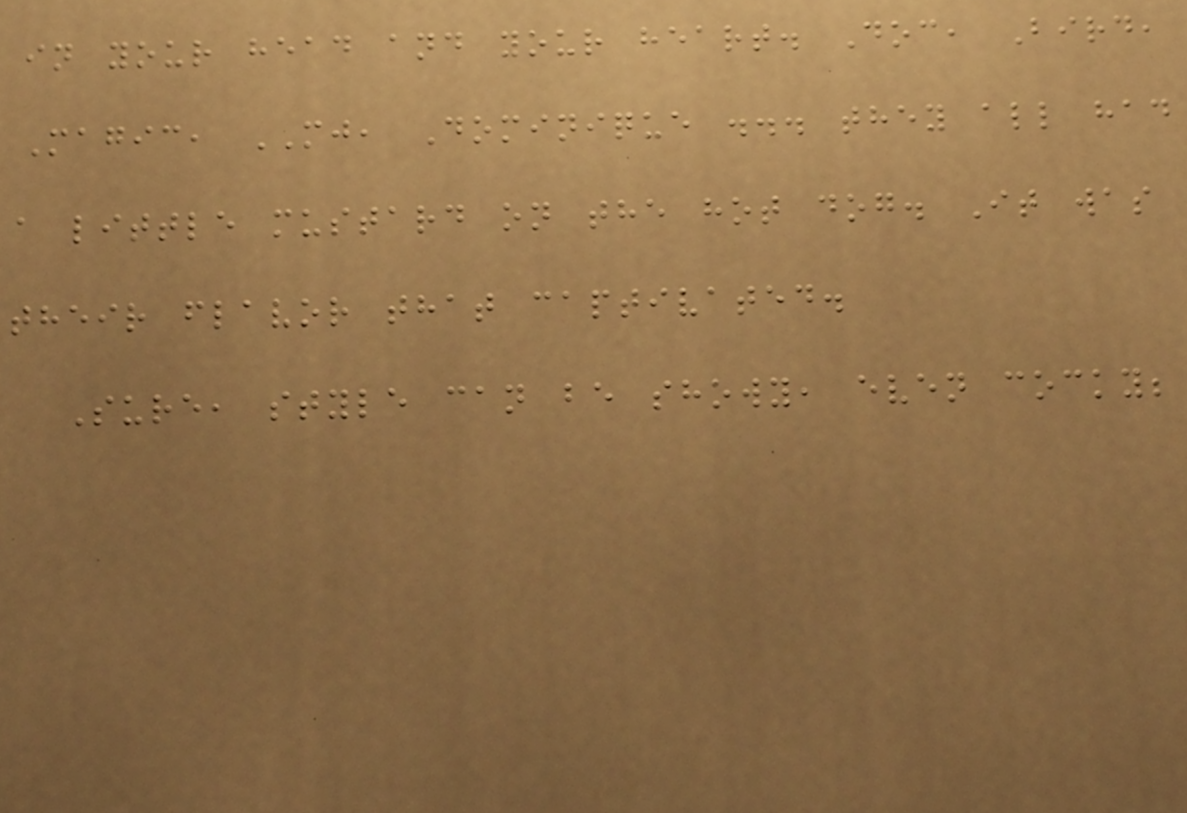in your head and your heart. Doc, Bird,
Magic, MJ, Dominique ... they all had
a little mustard on the hot dog. It was
their flavor that captivated.
Sure, style can be showy, even cocky;
